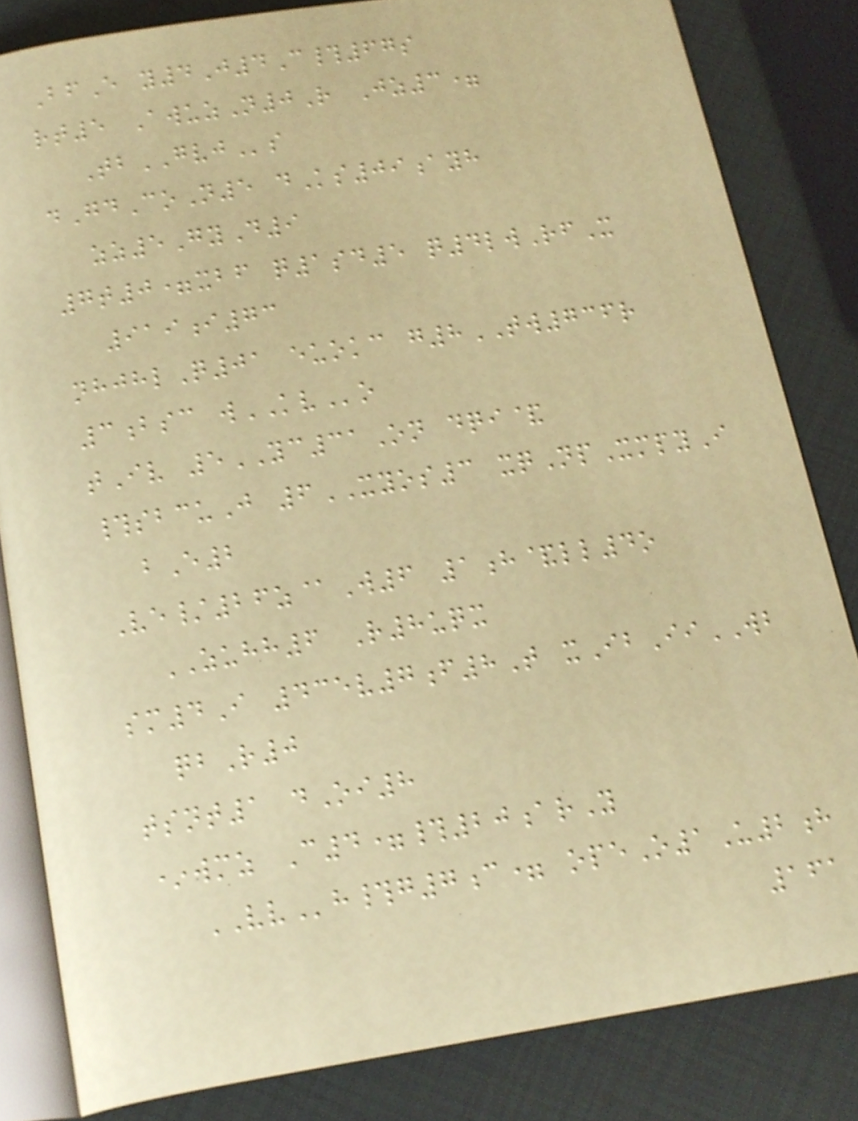BfE y4J4C#67s
rt5 AwuzN0R Jz3=
TbGVJs
dGdCoN5 dKs09ayh
zz5GyD9
7t0=xbf q1sd5 q4lwRfX
919i73
nhjhlQ01 euokc g8TW736r
3bsc wKVo
tIv 5YC31On dqi&
#sbcuJ 6XYOS3 xqNpXmpyI
bE2
Ve/26z@W6 1h&ll4o
ZUHH6 R8uqx
sm4I 435v7f8T xIbIiWB
qbR0
tsnt1 dOi8
*wmz C4=#20arY
VVh#g7c= opeO1U2h
161
